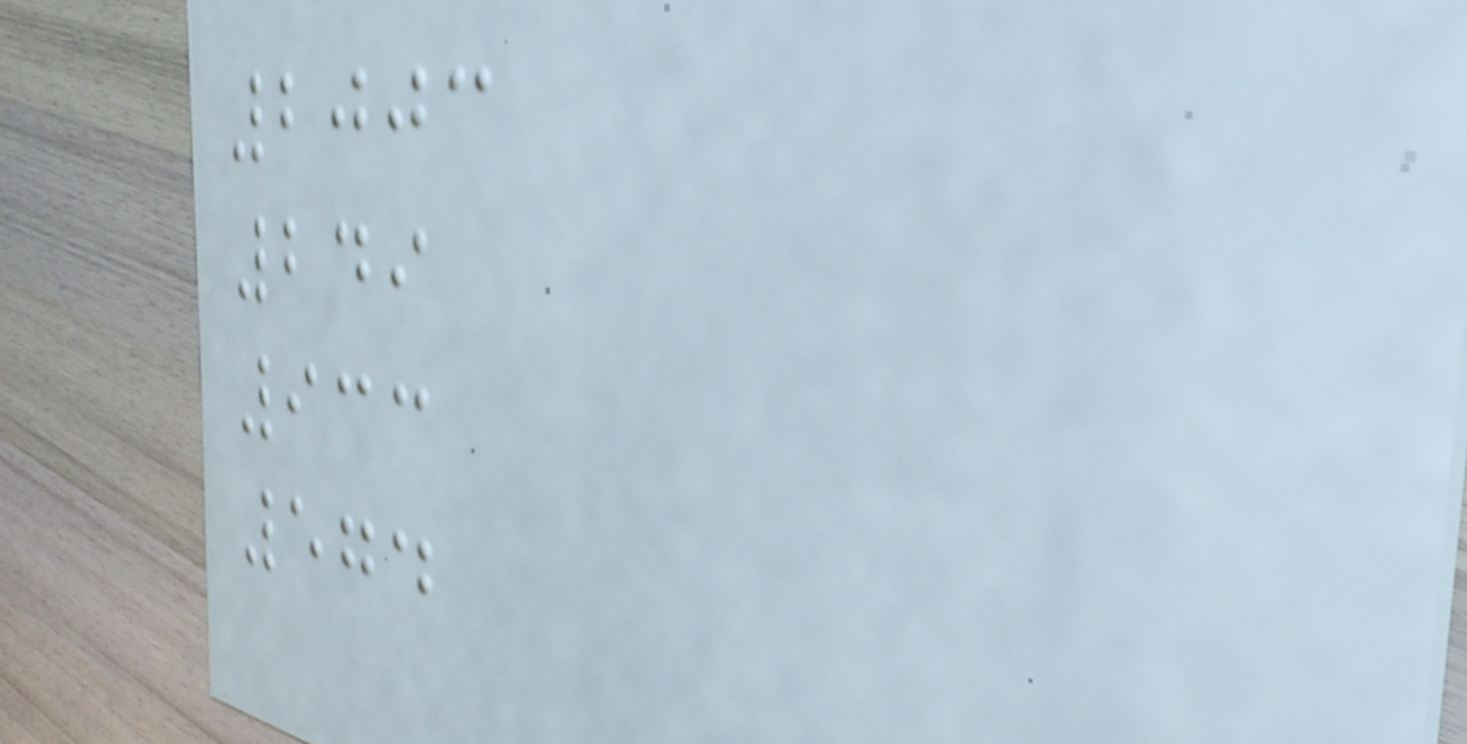2003
249
933
574
